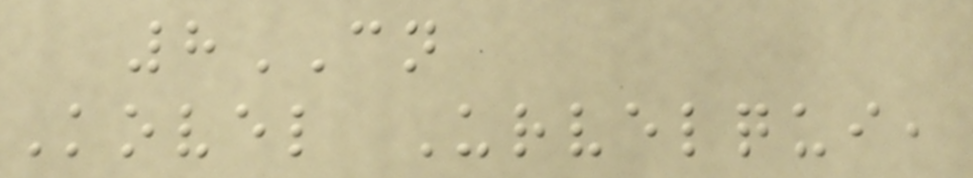8CN
Kovel Urvelqui,
